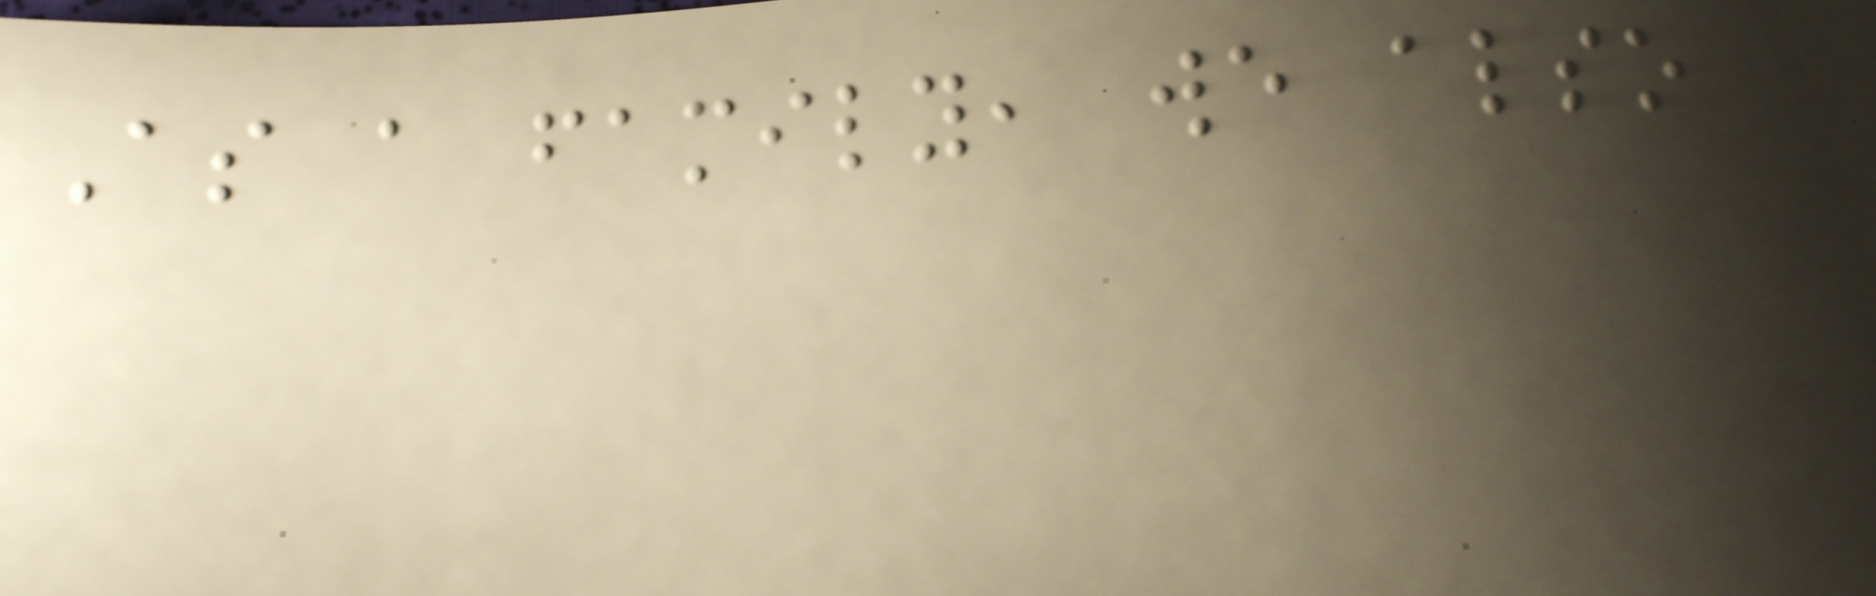As a family, we also
